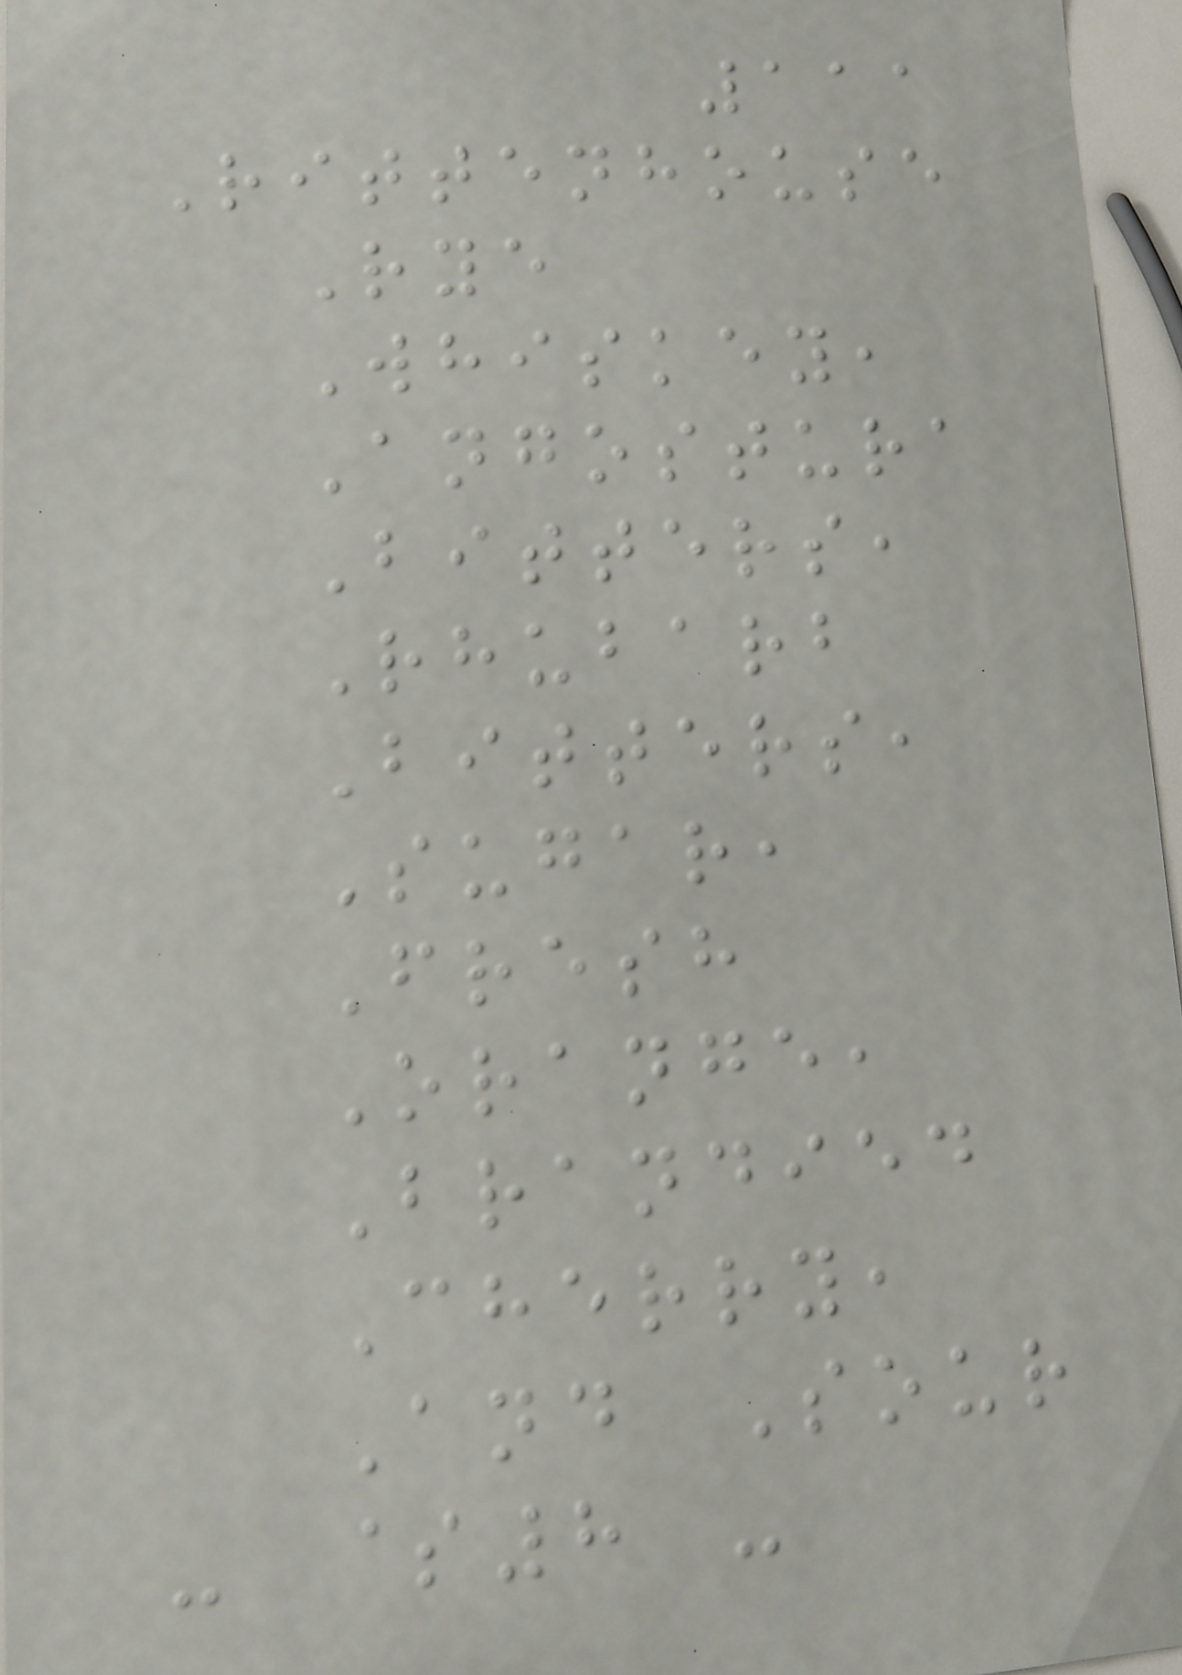111
Rittenhouse
Rye
Whiskey,
Angostura
Bitters,
Rhubarb
Bitters,
Sugar,
Fresh
Orange,
Brandied
Cherry,
And Sour
- $8 -
